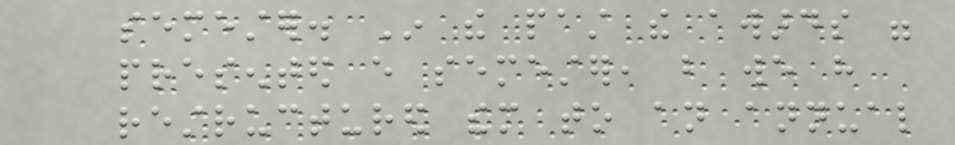semester. In the past the awards were
presented every semester, but we have
restructured them to an annual
